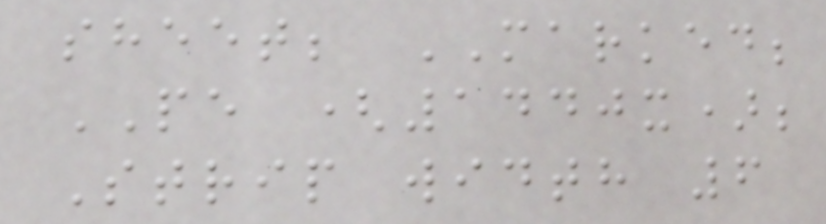sheet; MARKED;
PE (1440x);
Strip width 6
